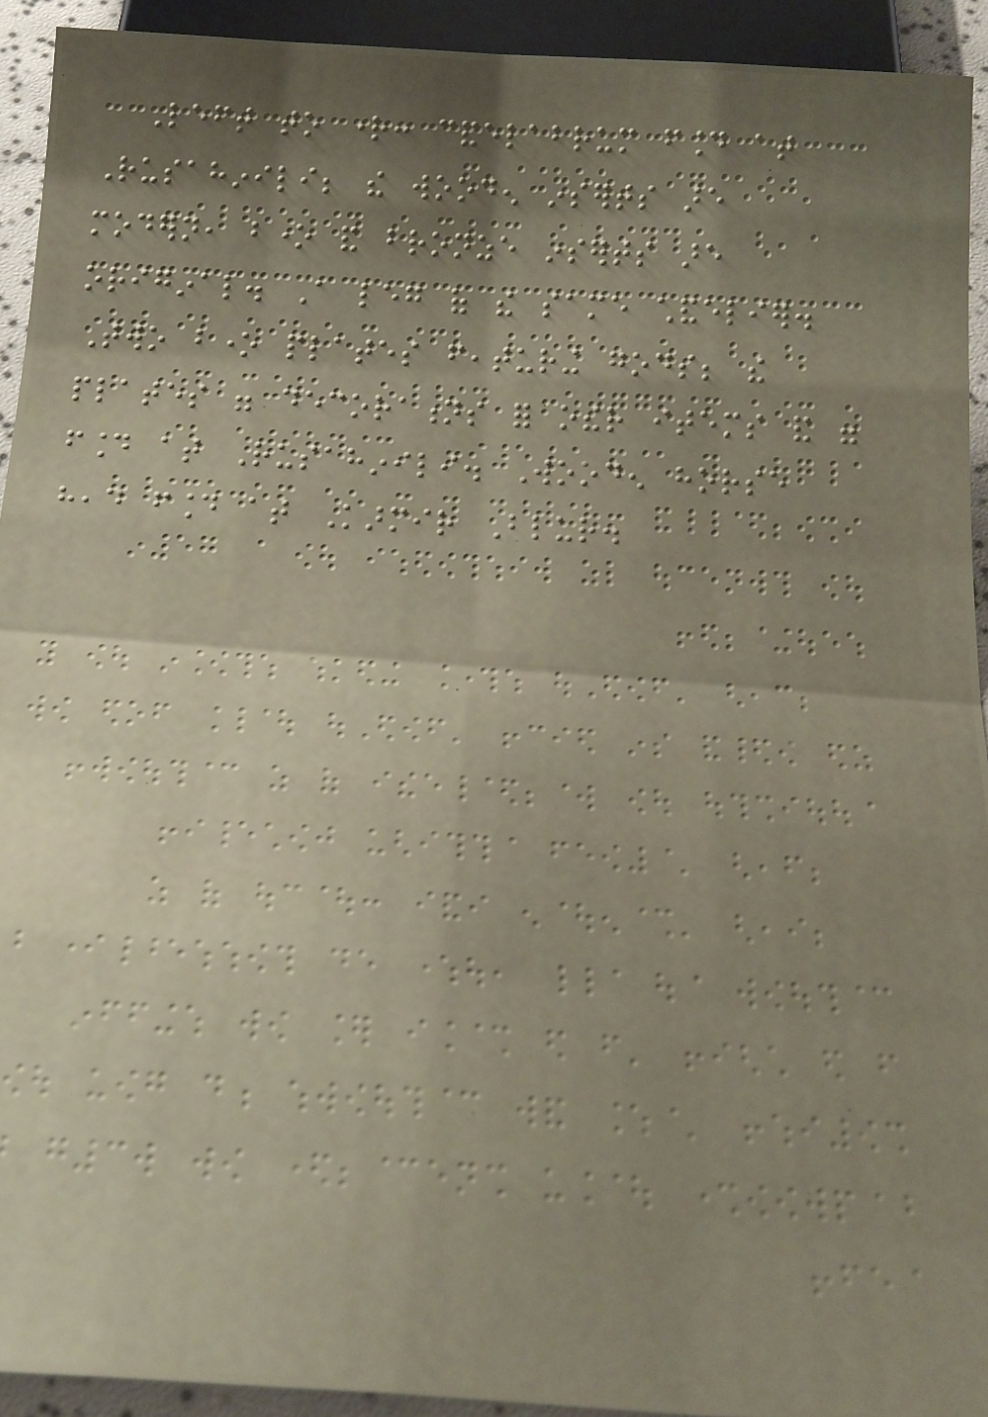Left to right: candelabrum found at
Rusahinili; the wooden inserts are
modern, bone and bronze inserts are
original. A leg of the same chandelier.
Two bone plates featuring gods; the
plates were decorations for other items and were
found at Rusahinili. Wooden horse
head found at Karmir Blur.
